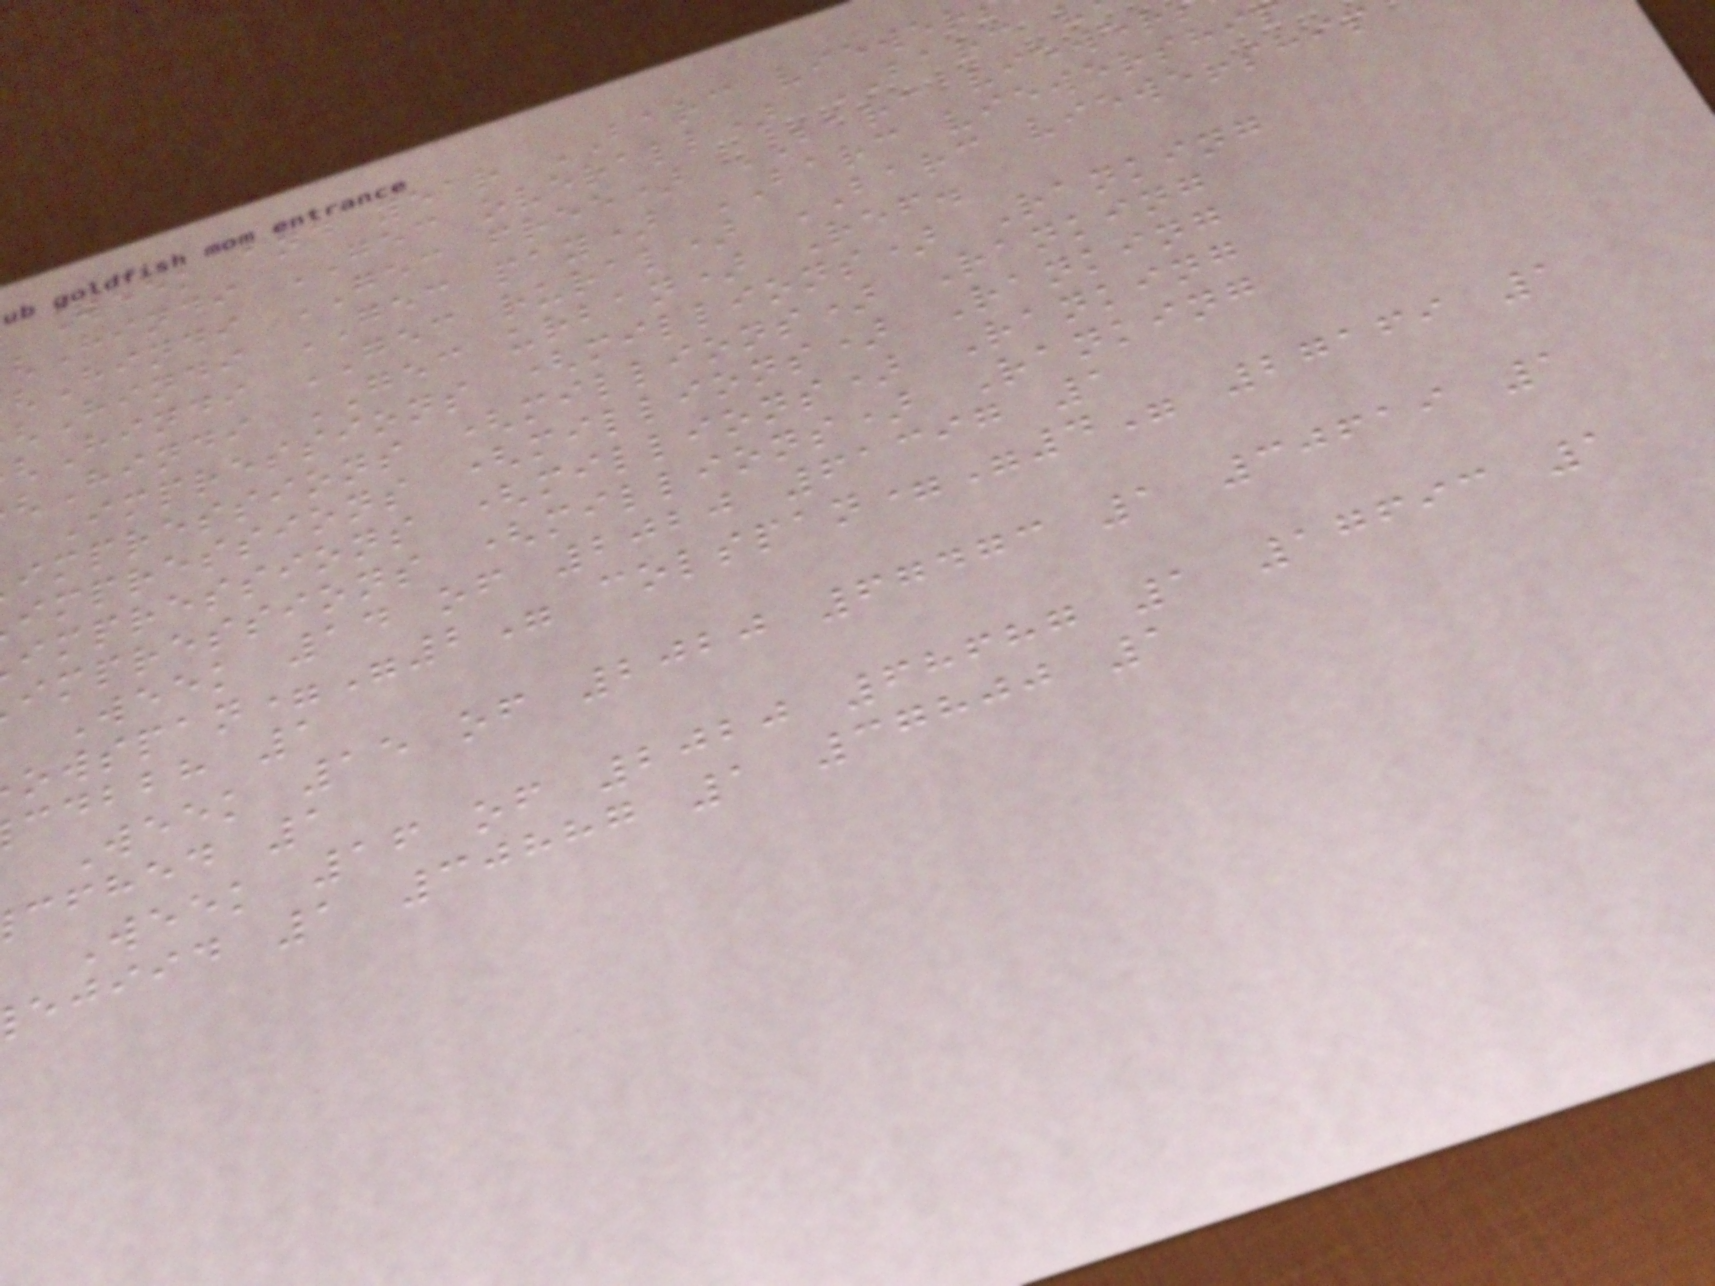Week and year BARC viewer
Hindi GEC overall) BARC
Hindi GEC free) BARC viewer
Hindi GEC pay) BARC viewershi
Hindi GEC rural) BARC viewership
Hindi GEC urban) Ref.
Impressions (millions) Ranking
impressions (millions) Ranking
impressions (millions) Ranking
impressions (millions) Ranking
impressions (millions) Ranking
Week 14 of 2020 61397 1
owspan="2" colspan="4" 27169 1
cdbbh 1
Week 15 of 2020 67473 1 30619 1
cfhed 1
Week 16 of 2020 68687 1 17693 1
ejiid 1 30887 1 37800 1
